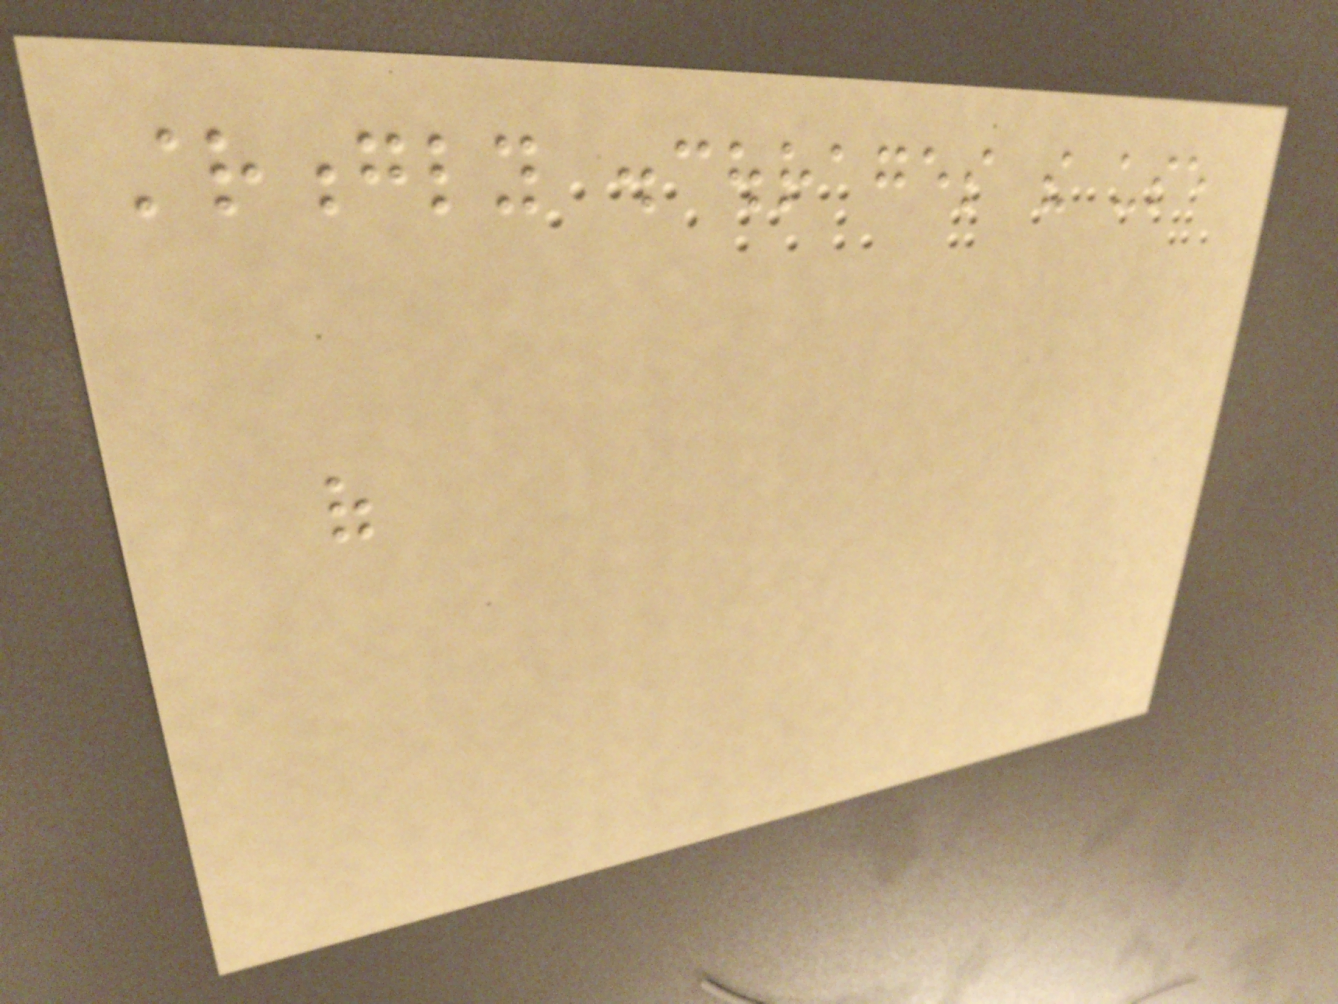strongly discourages the use
of
